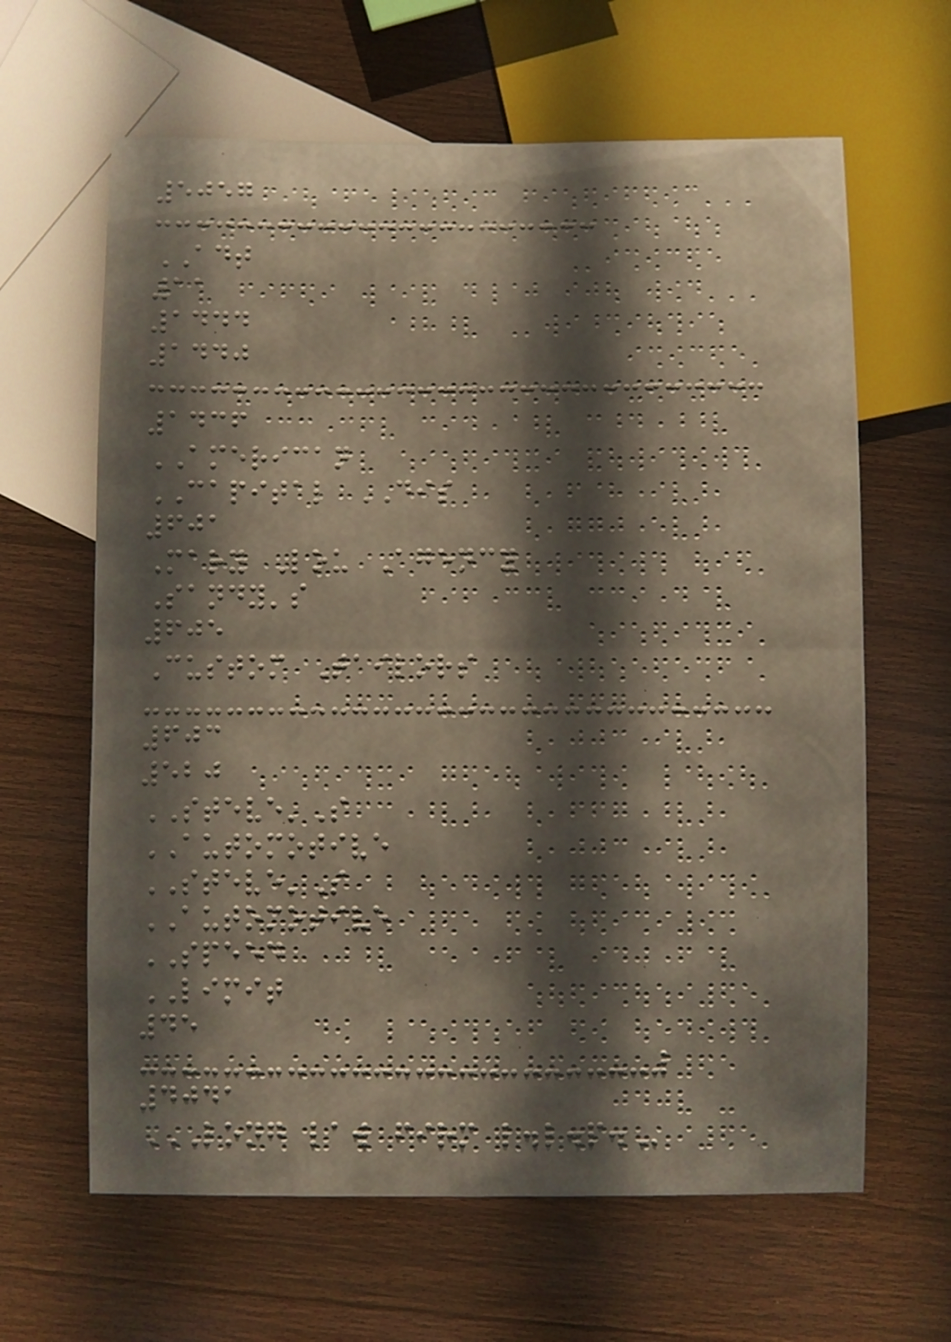5057
ADT
11
1444
1440
1436
AMERICAN
CAPITAL DIS
601
Mary Lou Agency
Sandy's
605
Custom Tailors
603
520
STEVE'S
AUTOMOTIVE
STEVE'S
AUTOMOTIVE
SPEED
LIMIT
45
4041
LONG LAW FIRM L.L.P.
